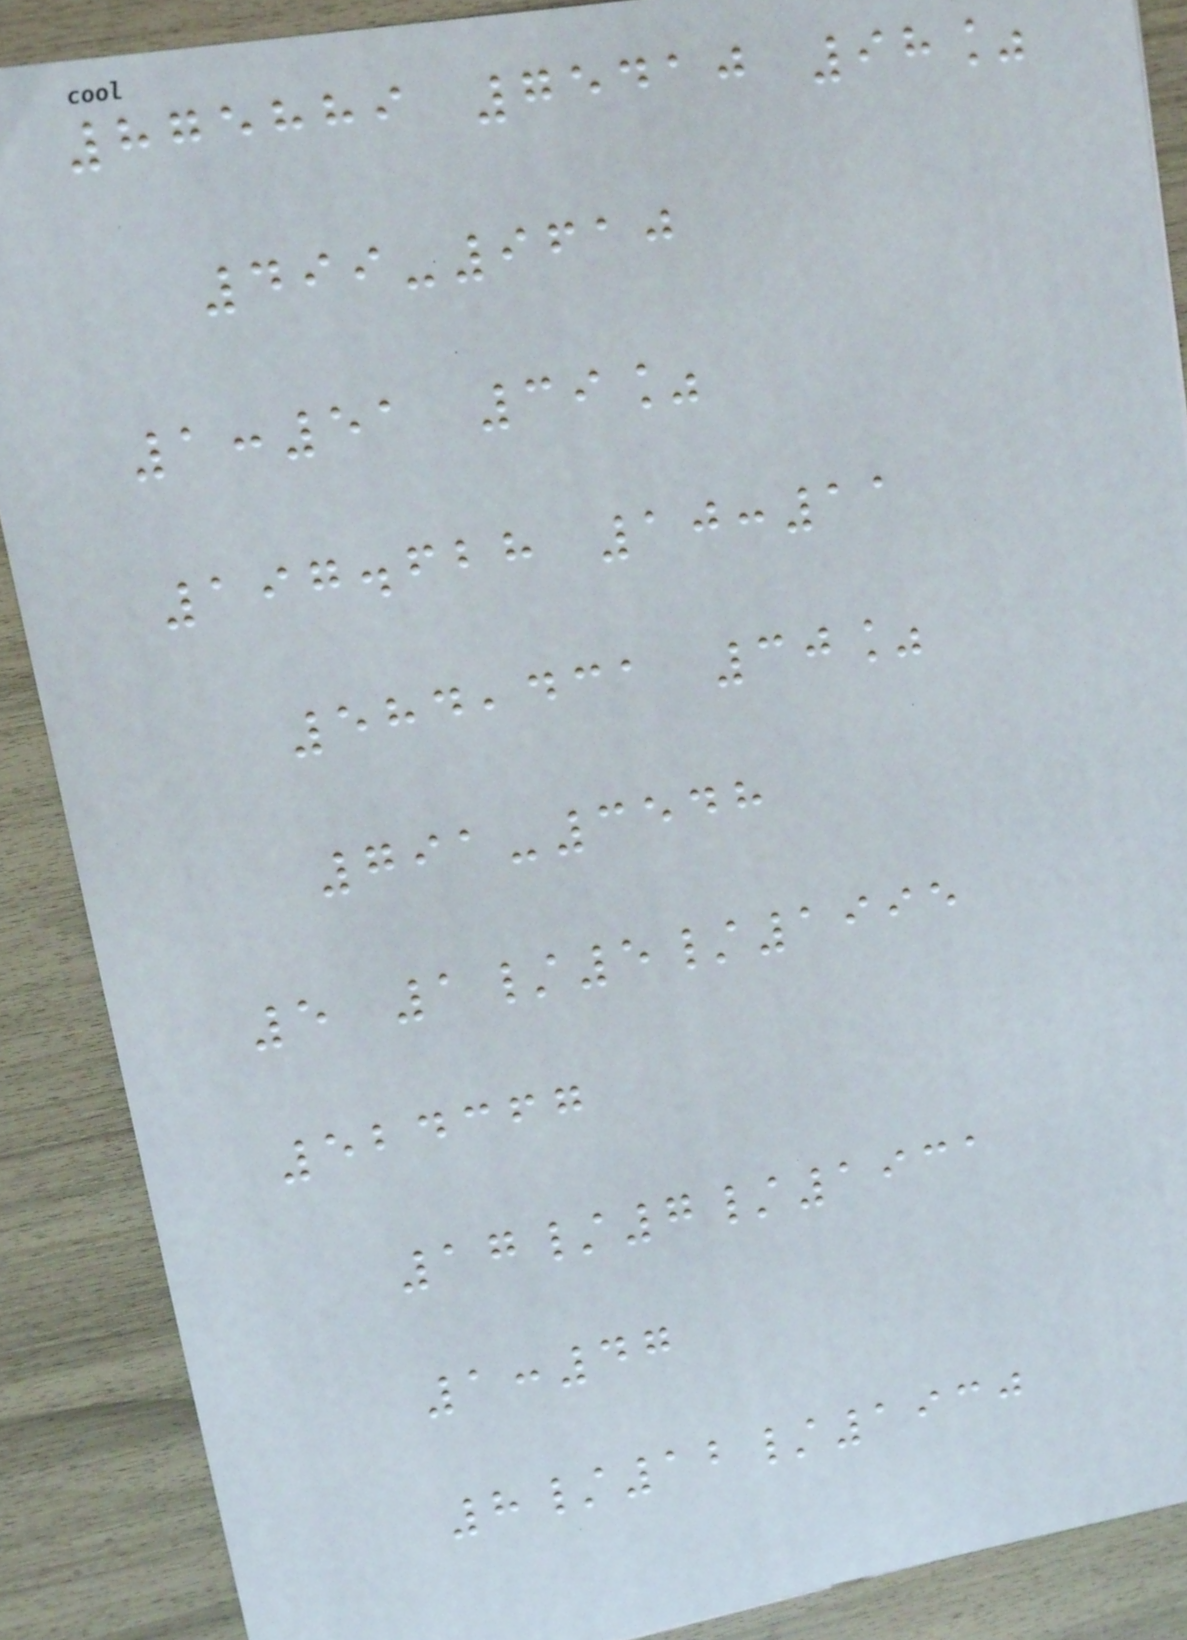875889 75410 98%
499-9610
1:51 39%
197.628 10:11
584,431 30%
791-3548
5 1/5/1995
524367
17/7/1931
1:47
8/12/1930
